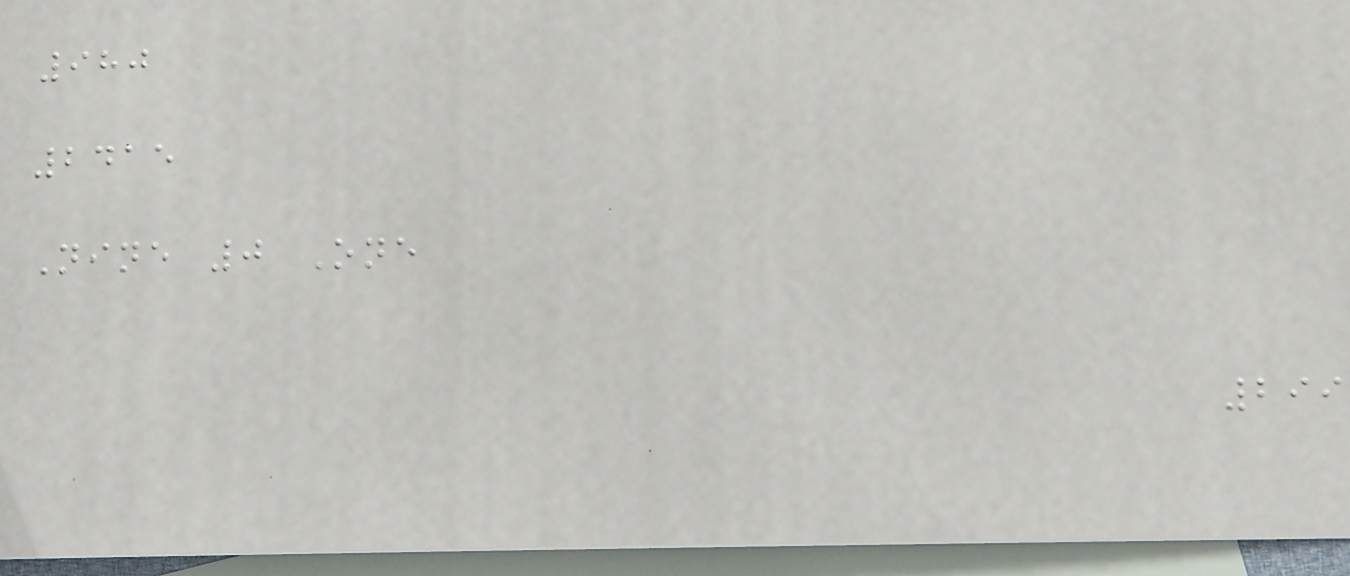980
2415
Nine 0 One
299
